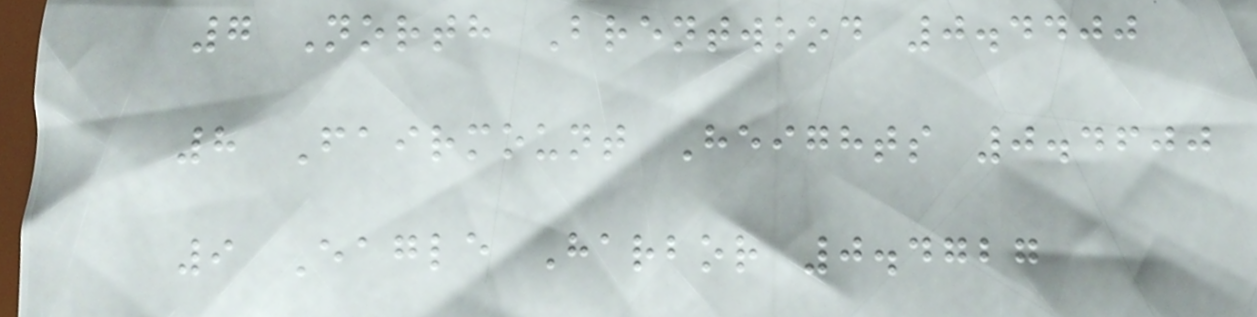7 North Brentwood 0.4400
8 Fairmount Heights 0.4600
9 Eagle Harbor 0.4727
